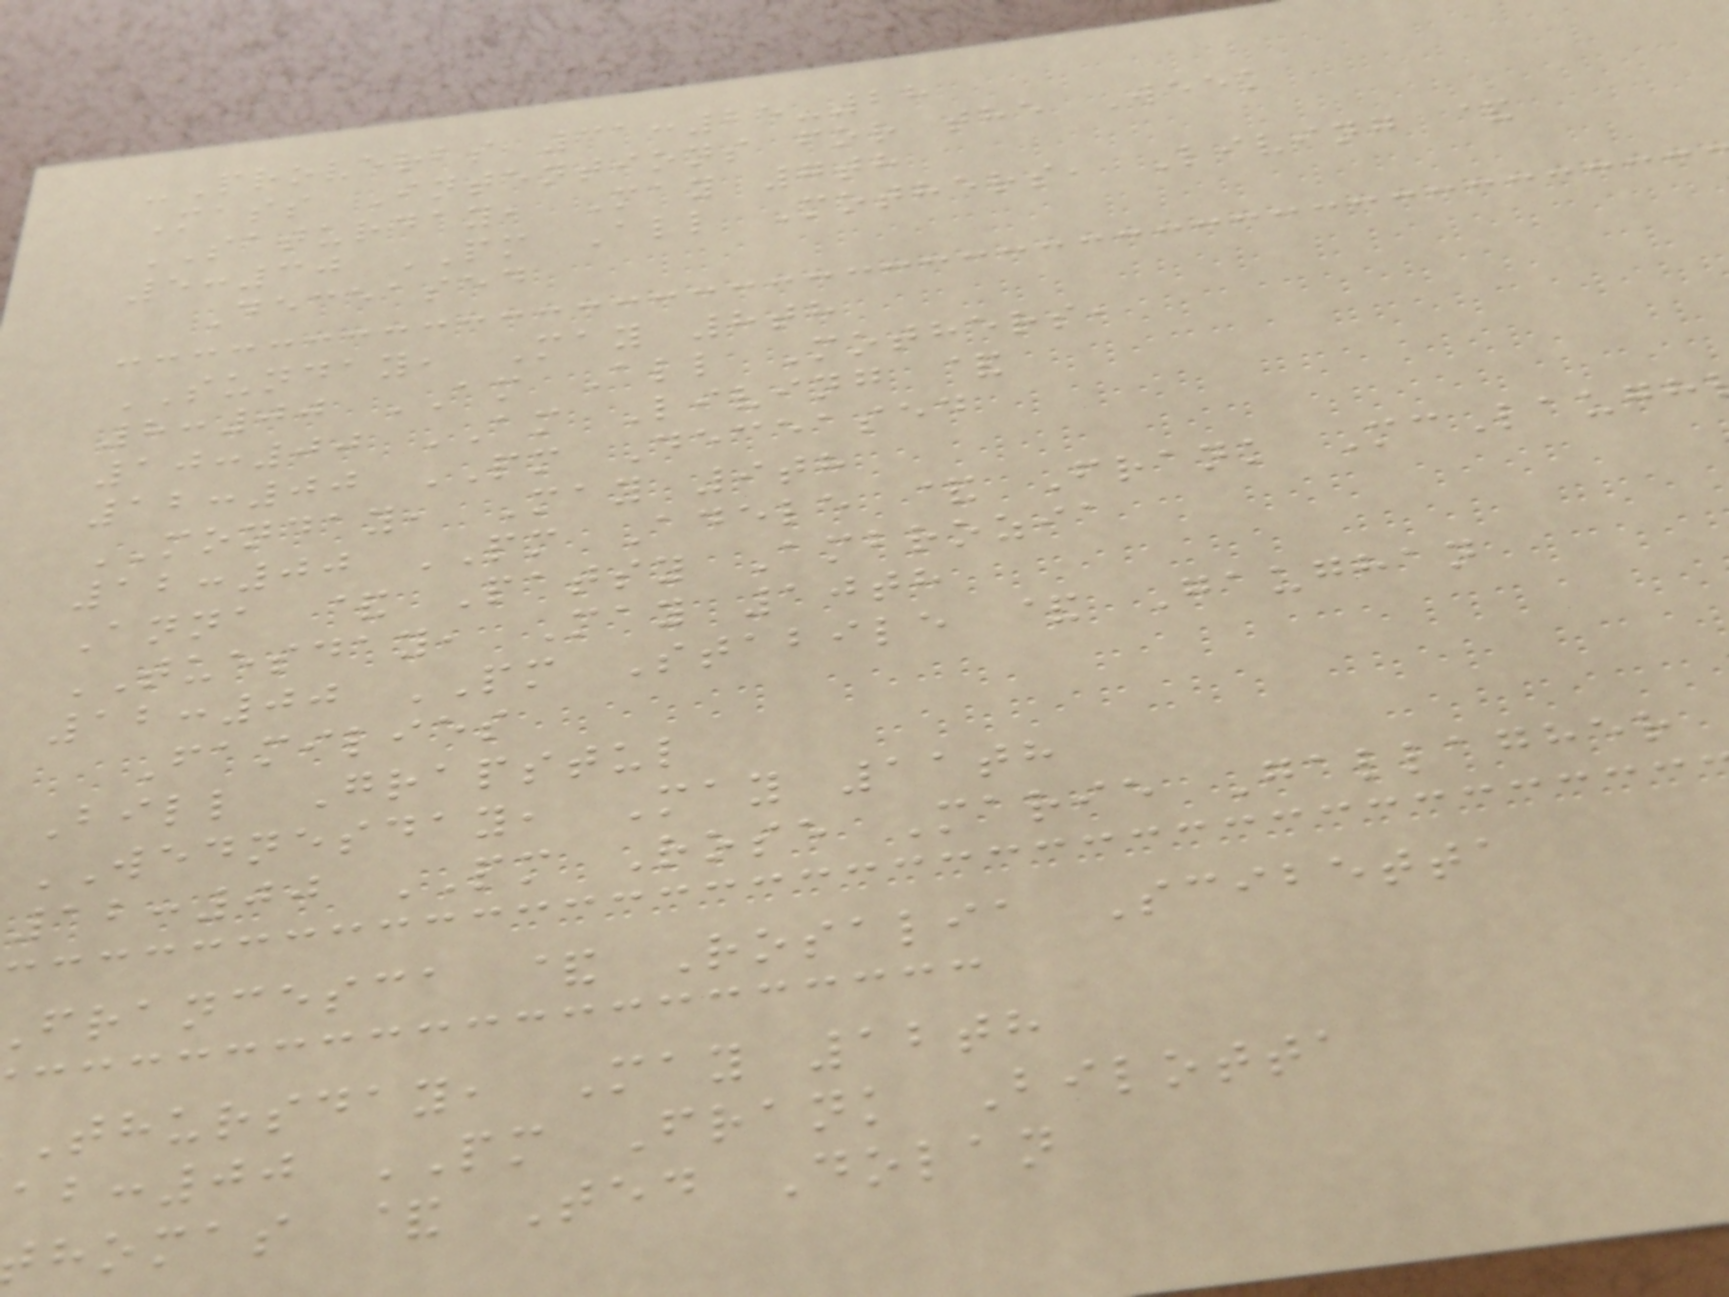-Proverbs 31:25-28
Mass Intentions for the Week
SATURDAY, May 7th
5:30 PM All Mothers, Living &
Deceased
SUNDAY, May 8th
8:00 AM All Mothers,
10:00 AM Living &
12:00 PM Deceased
MONDAY, May 9th
12:00 PM Adele & Frank McLaugh
Anna & Patsy Ambrozia
TUESDAY, May 10th
12:00 PM Stabile & Gaughan
Families
Bill Grapstul
WEDNESDAY, May 11th
12:00 PM Rose Marie Gallagher
francesca & Rosalia Scibetta
thursday, May 12th
:00 PM Frank Bilotta
homas & Ted Dolan
